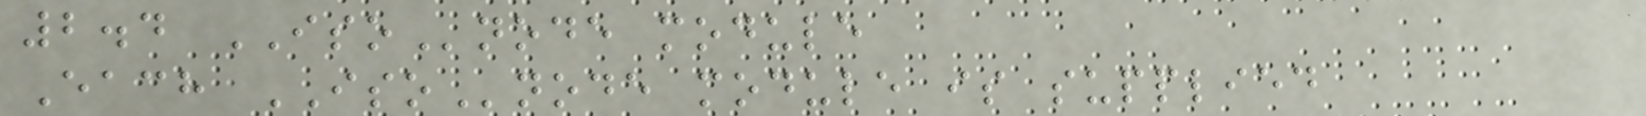2.4 ISOnode module
Each ISOnode module is supplied
